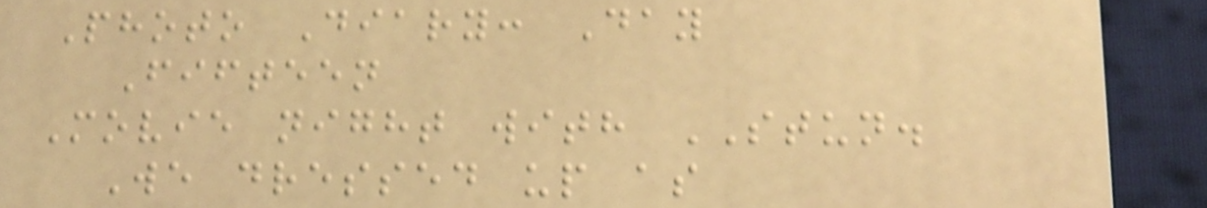Photo Diary: Day
Fifteen
Movie night with STUN.
We dressed up as
